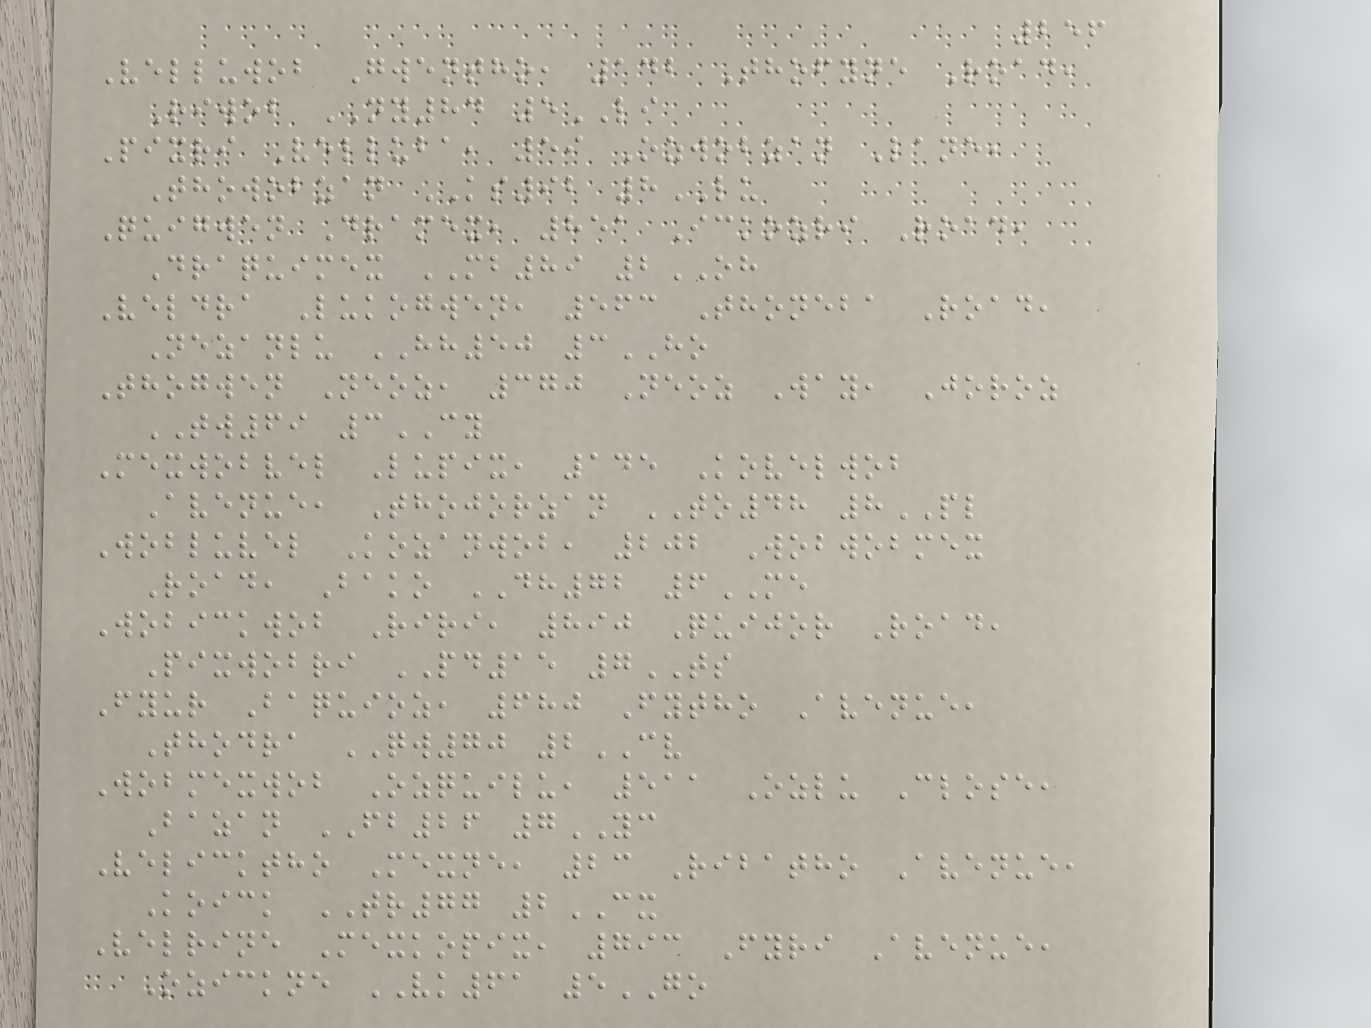256
Velluwob Gwentho, 142 Thofyne Road,
Riwob NY84 5LI
Pixri Velluba, 59 Ozwobzan Lane,
Thowobzan KS92 8LU
Quigwen Dramex, 851 Ickozri Road,
Draquimex MB89 2OH
Veldra Lukogwen, 563 Thoneba Road,
Nezanlu HH50 3HO
Thogwen Neoz, 370 Neoz Way, Joroz
TW69 3CY
Mexwobvel Lupix, 145 Kovelwob
Avenue, Thojorzan TO48 8PL
Wobluvel Kozanwob, 202 Wobwobmex
Road, Bako DH72 6ME
Wobickwob Riri, 890 Quijor Road,
Pixwobri PD15 7TS
Fyur Baquioz, 680 Fytho Avenue,
Thodra QW70 2CV
Wobmexwob Ozquilu, 511 Ozlu Close,
Bazan FB26 7YC
Velicktho Mexne, 23 Ribatho Avenue,
Koick TR77 2CX
Velrine Mexkopix, 793 Fyri Avenue,
Ozickne VK61 5GO
